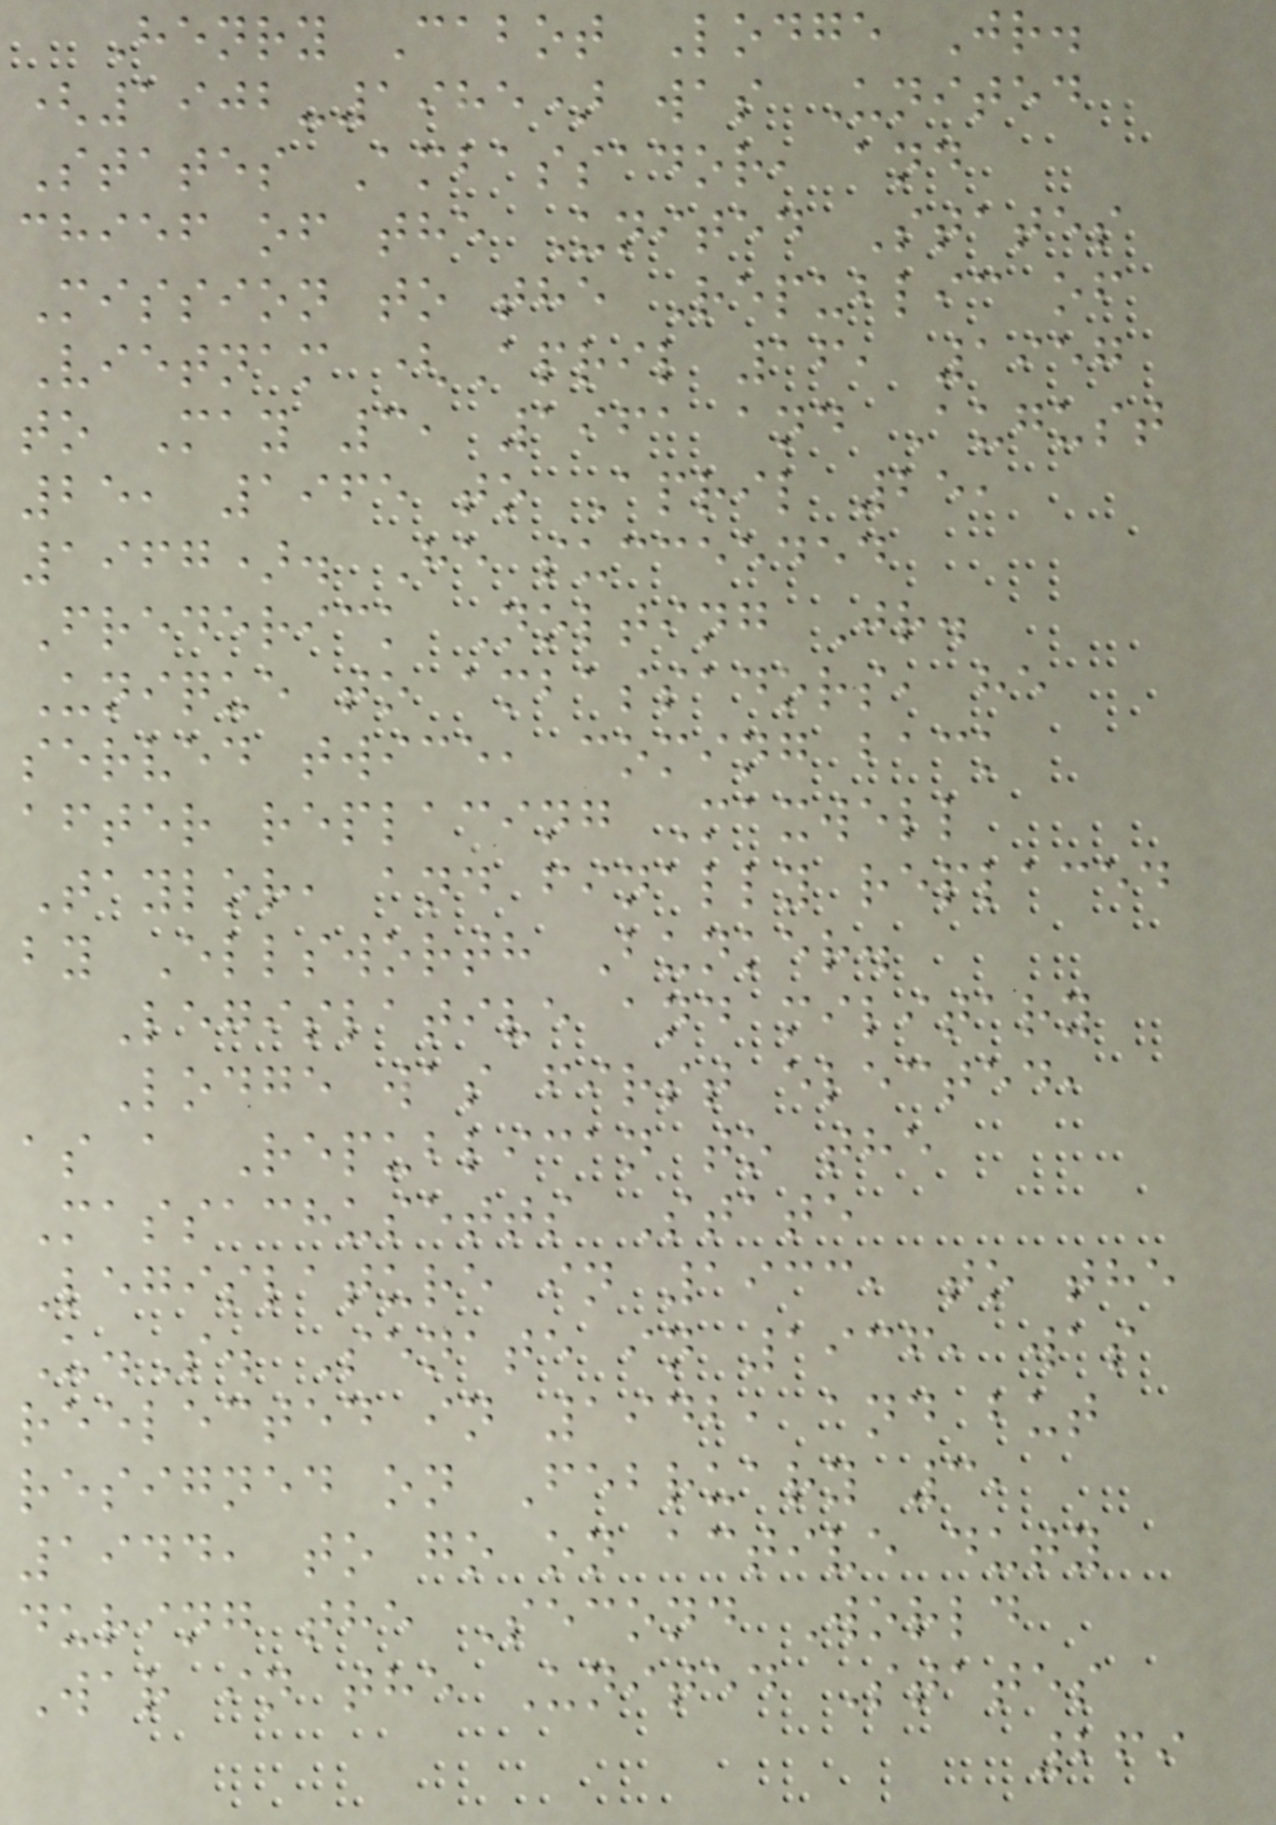Henry Cabot Lodge Jr.
(1902-1985) was United
States Ambassador, and
chief of the United States
Mission to the Republic of
Vietnam (April 16, 1957
to May 3, 1961 and August
25, 1965 to April 25,
1967). He succeeded
Frederick Nolting Jr.
Unique to ambassadors, he
served twice, coming back
after replacing Maxwell
Taylor, and finally replaced
by Ellsworth Bunker.
Legislative and military
Lodge was first elected,
as a Republican to the
Massachusetts State
Legislature in 1933, to the
U.S. Senate in 1936, was
reelected in 1942, and but
resigned on February 3,
1944, to go on active duty
during the Second World
War in the United States
269
